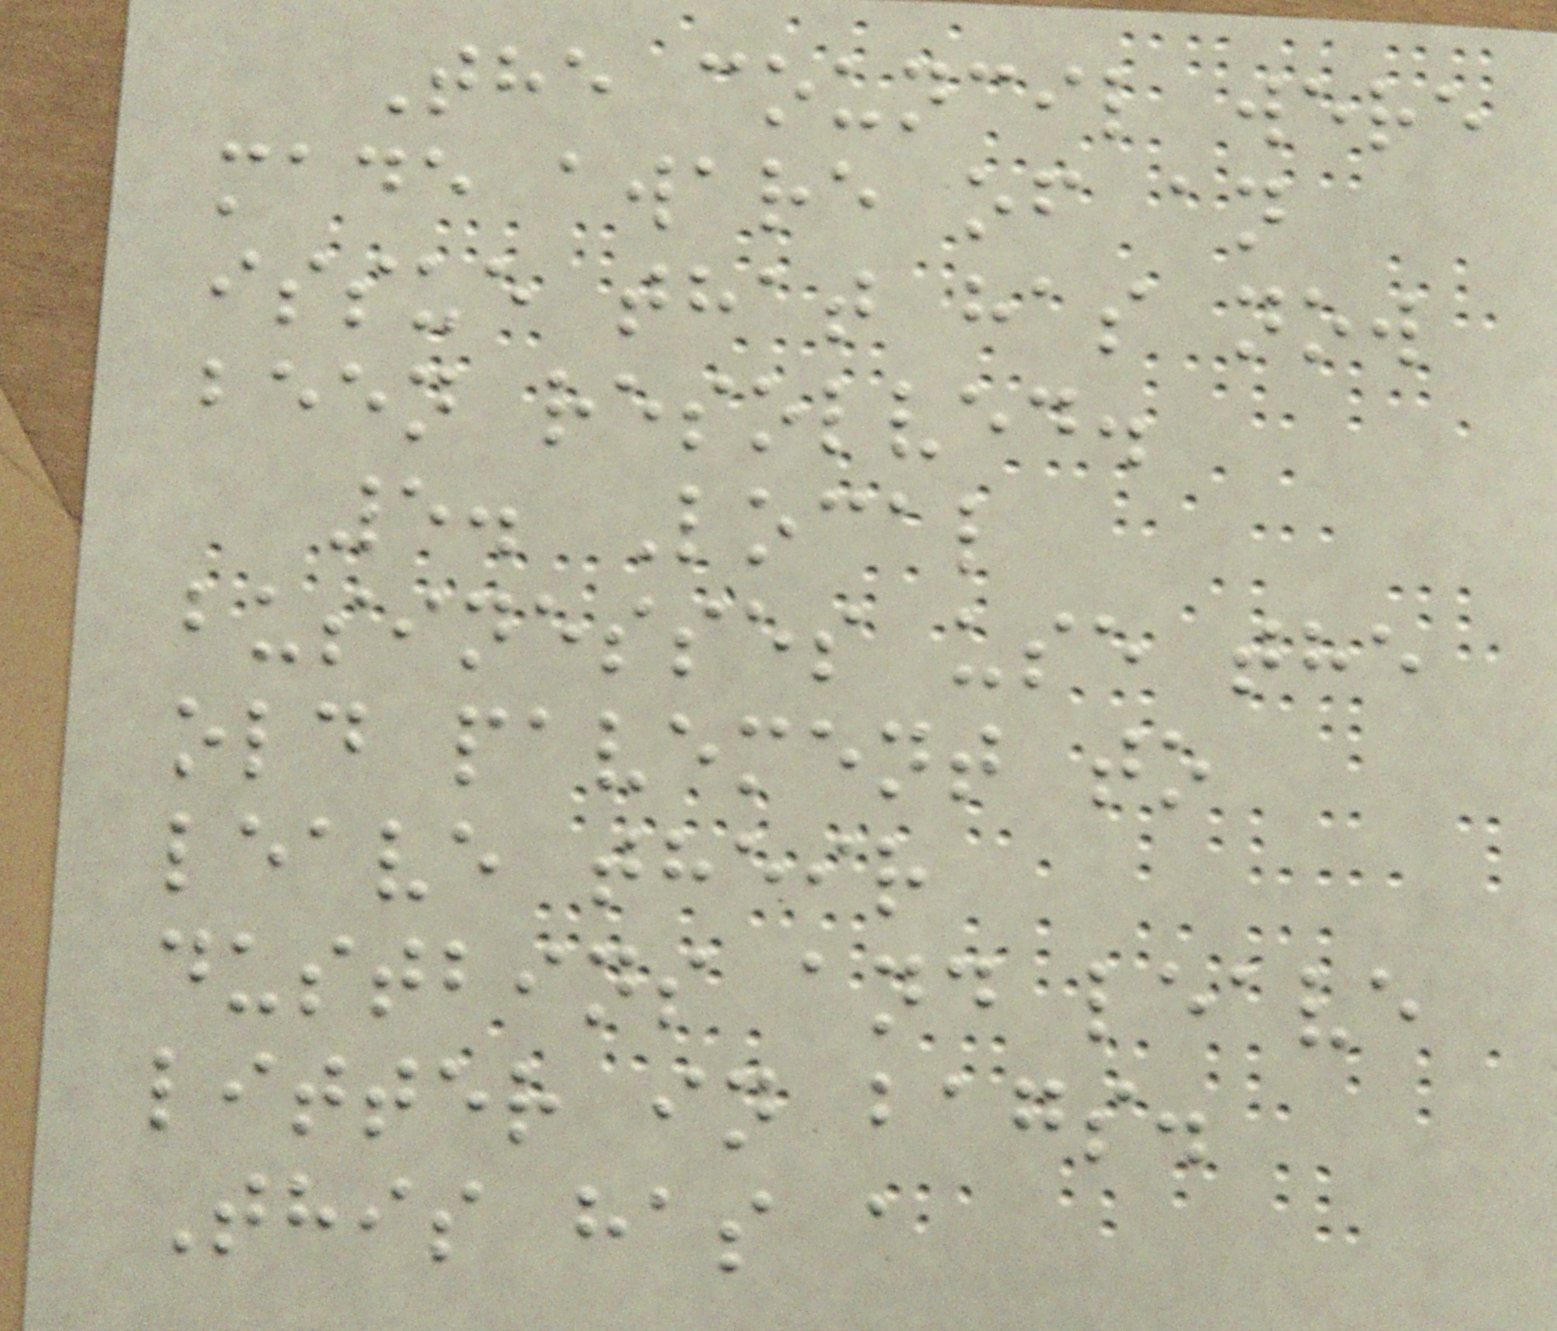The council were
made aware of an
issue that has now
been resolved.
5. Local
businesses use the
old pavement to
leave their
dustbins and leave
litter in bags.
This has a
